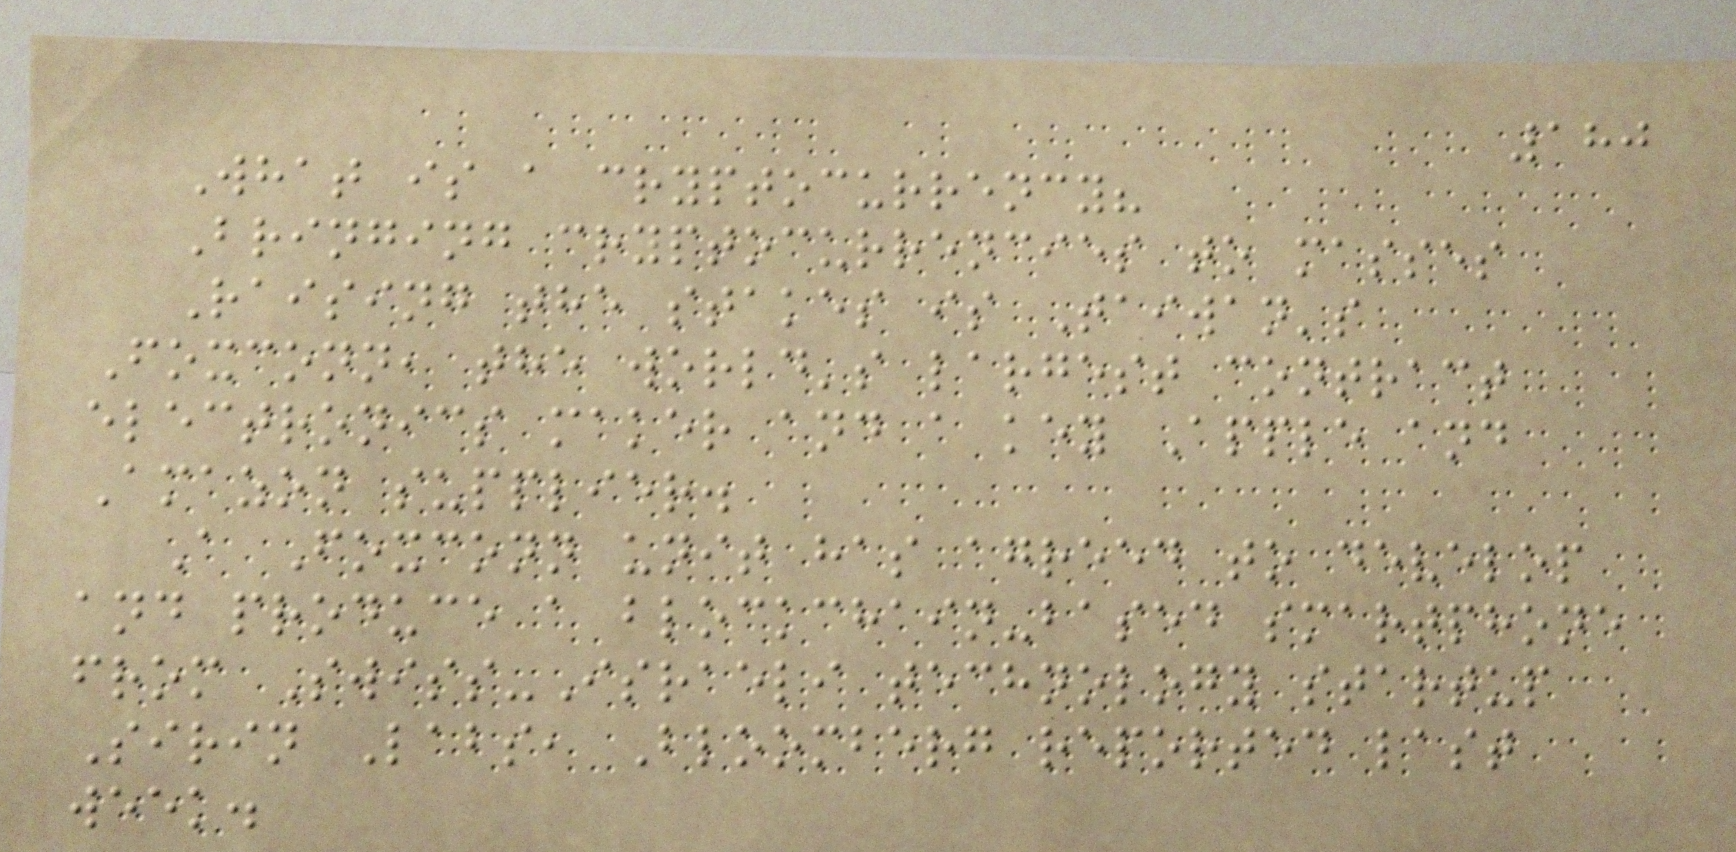180
What is a cryptocurrency?
Bringing cryptocurrencies to masses
Raising the stakes is Taiwan's
Foxconn, the world's largest contract
electronics maker and a key Apple and
Amazon supplier.
A Foxconn unit has agreed to develop
and produce a blockchain-based smartphone
from Swiss-Israeli technology startup
Sirin Labs, Bloomberg reported last
week.
